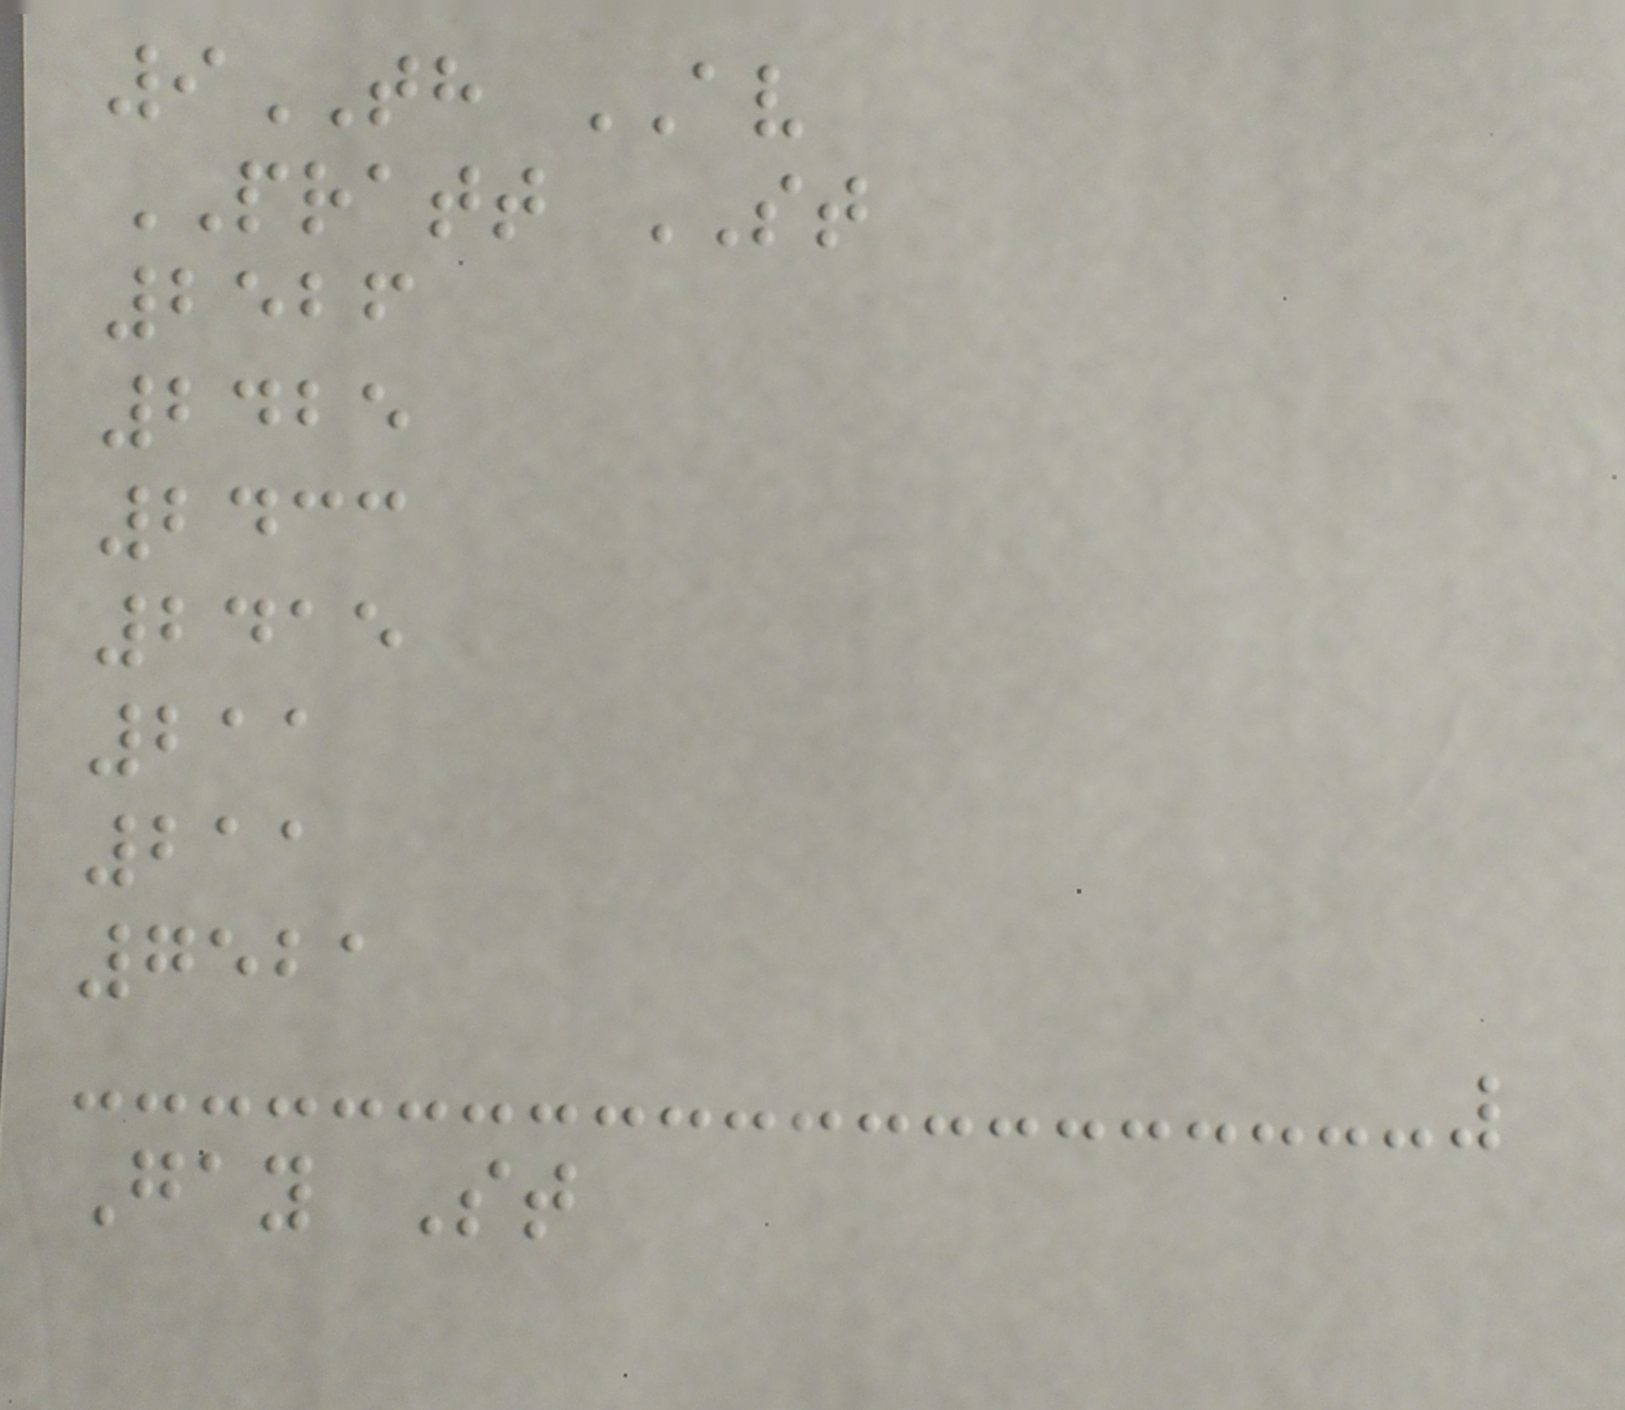9TH AV
PRATT ST
2526
2425
2433
2415
211
211
7521
Gay St
